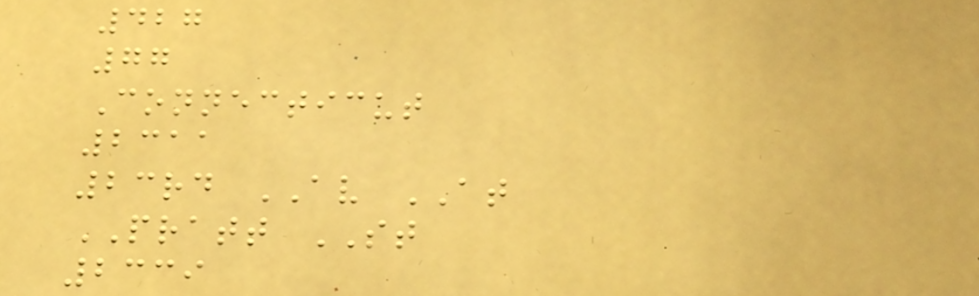427
77
Connecticut
2311
23rd AV AT
PRATT ST
2339
